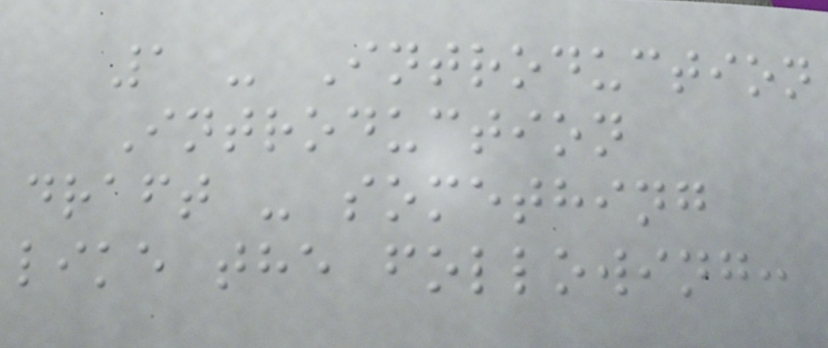1 - Introduction
Introduction
draft - something
like the following:
